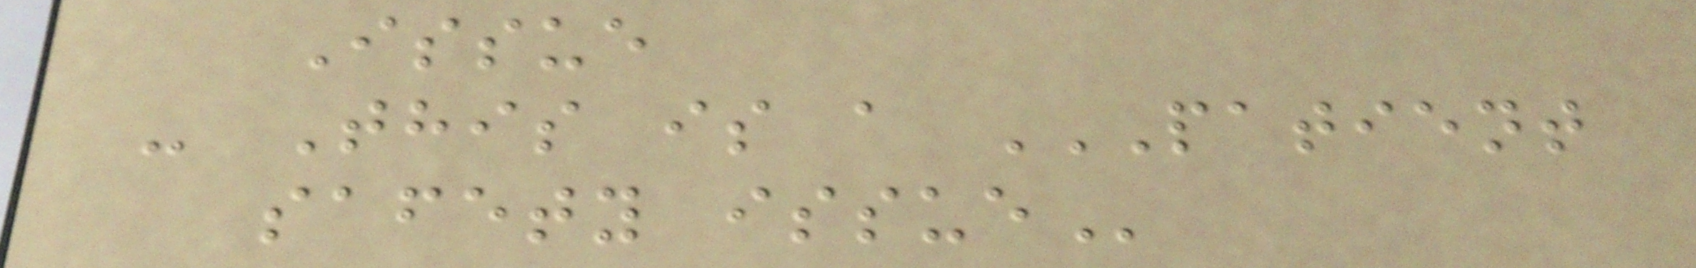Issue
- This is a PATIENT
SAFETY ISSUE
